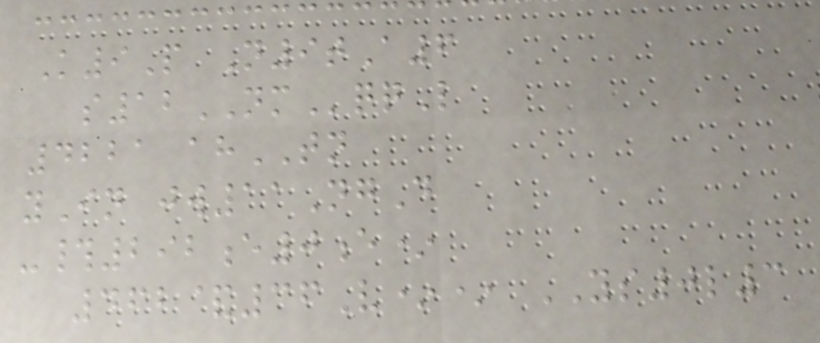K9P N9tA6
s12NMqqL
4221 ahTN
yIn jw11NgD
-#292e0e*
462&36V** YS0l3
